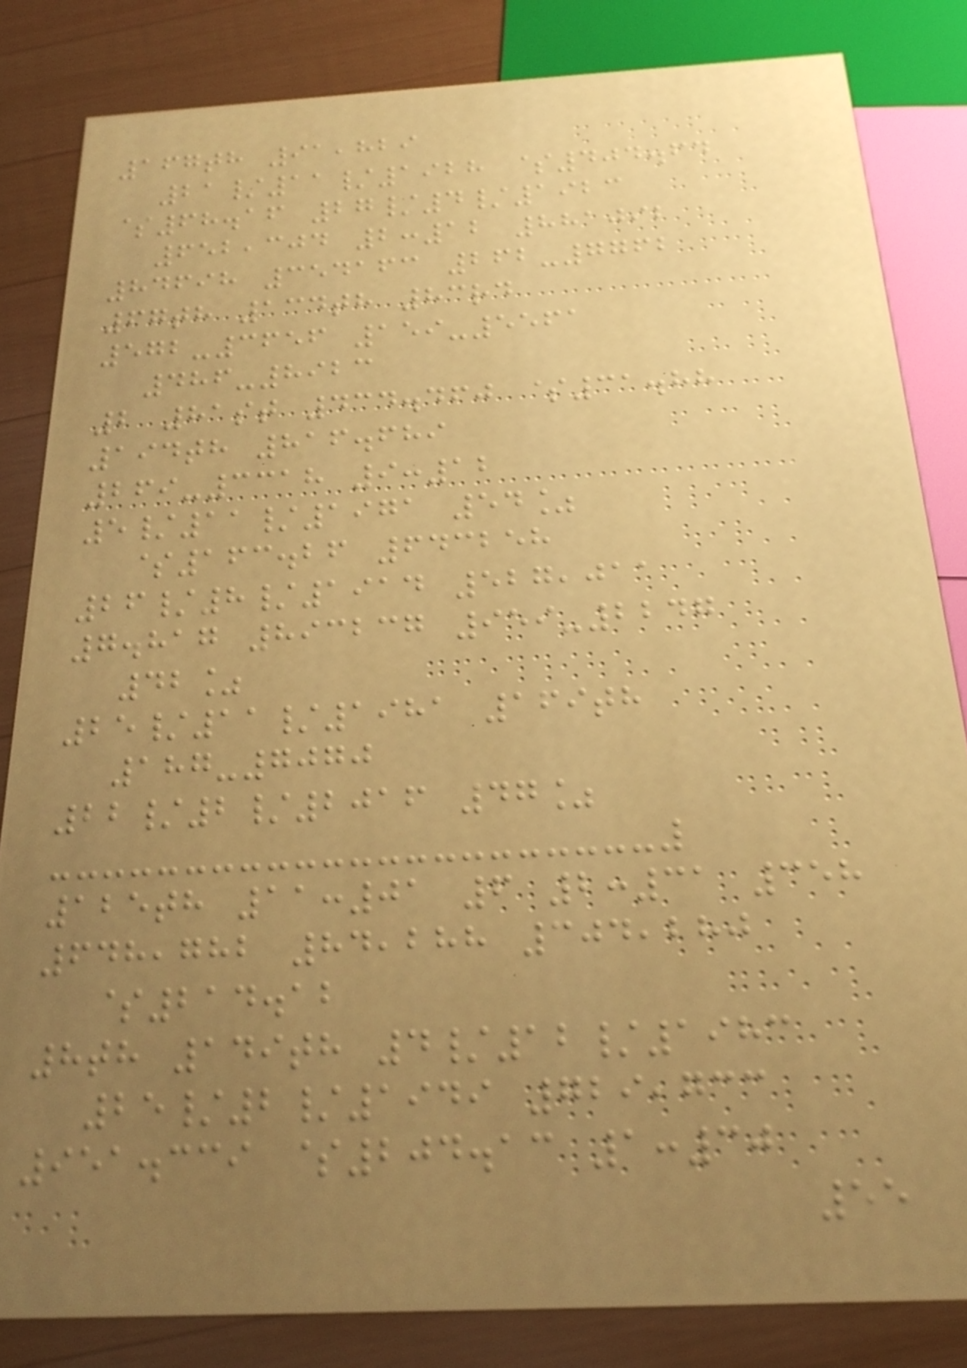167th 91,829
21/11/1928 $404.64
$68.16 27/4/1923
652,304 2:12 881092
84698 354163 262-7762
67th 134th 83rd
572-3656 159-5561
486-8923
2 81st 434.460 $31.88
194th 816.689
269-3318 9:12
5/11/1971 54%
$163.26 643258
26/8/1914 527,011
7.817 893237 959-2247
42%
25/11/1981 169th
187-7070
22/2/2016 47%
125th 11:01 6 2:31 358
648,782 84,288 304,280
$214.12
8th 149th 4/12/1983
25/2/1949 729,733
951.339 $204.13 1:30
55
